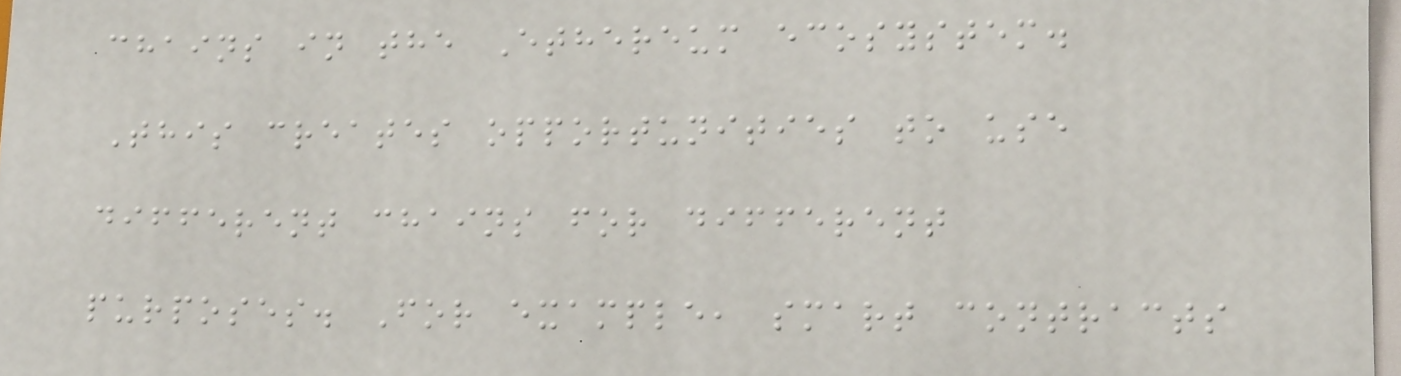chains in the Ethereum ecosystem.
This creates opportunities to use
different chains for different
purposes. For example, smart contracts
